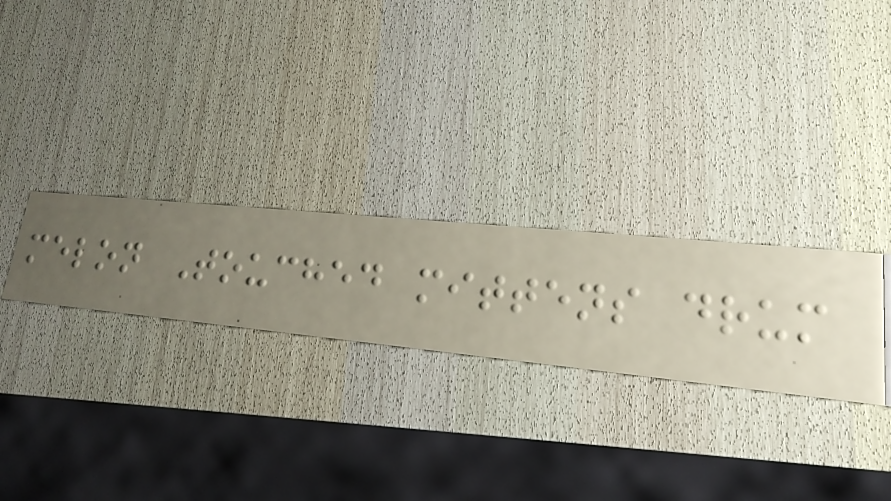melon Touched mittens drum
